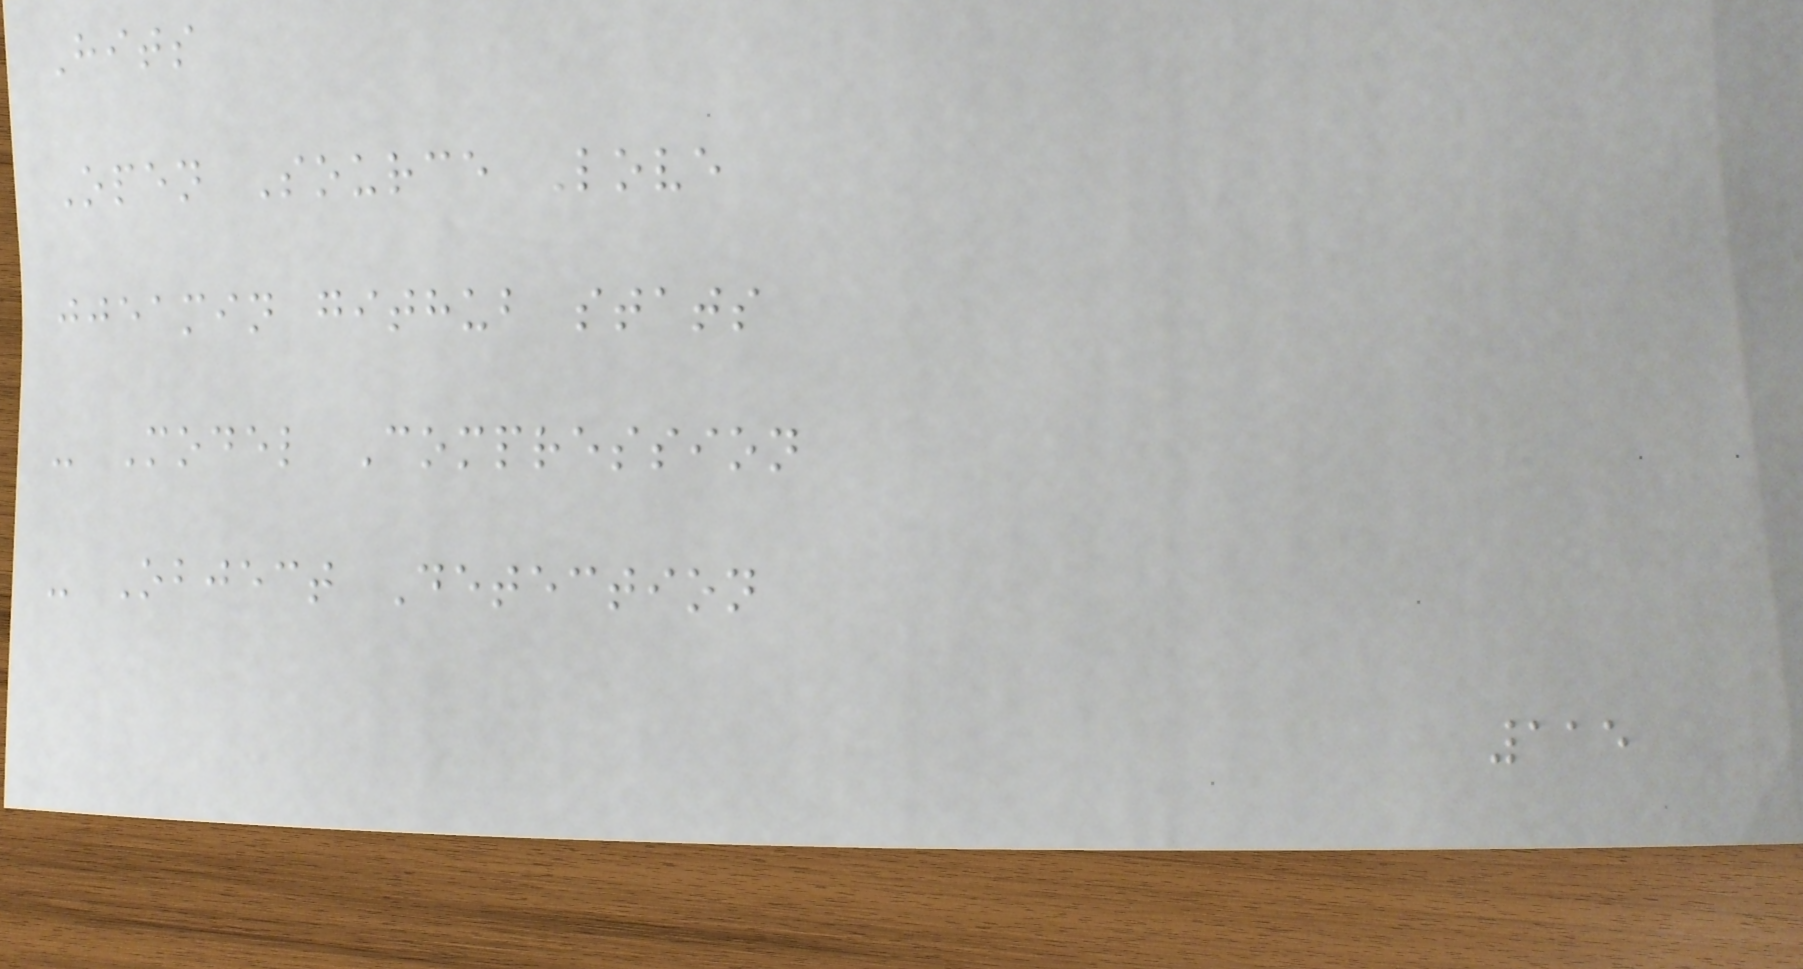Hits
Open Source Love
jjeamin github stats
- Model Compression
- Object Detection
115
